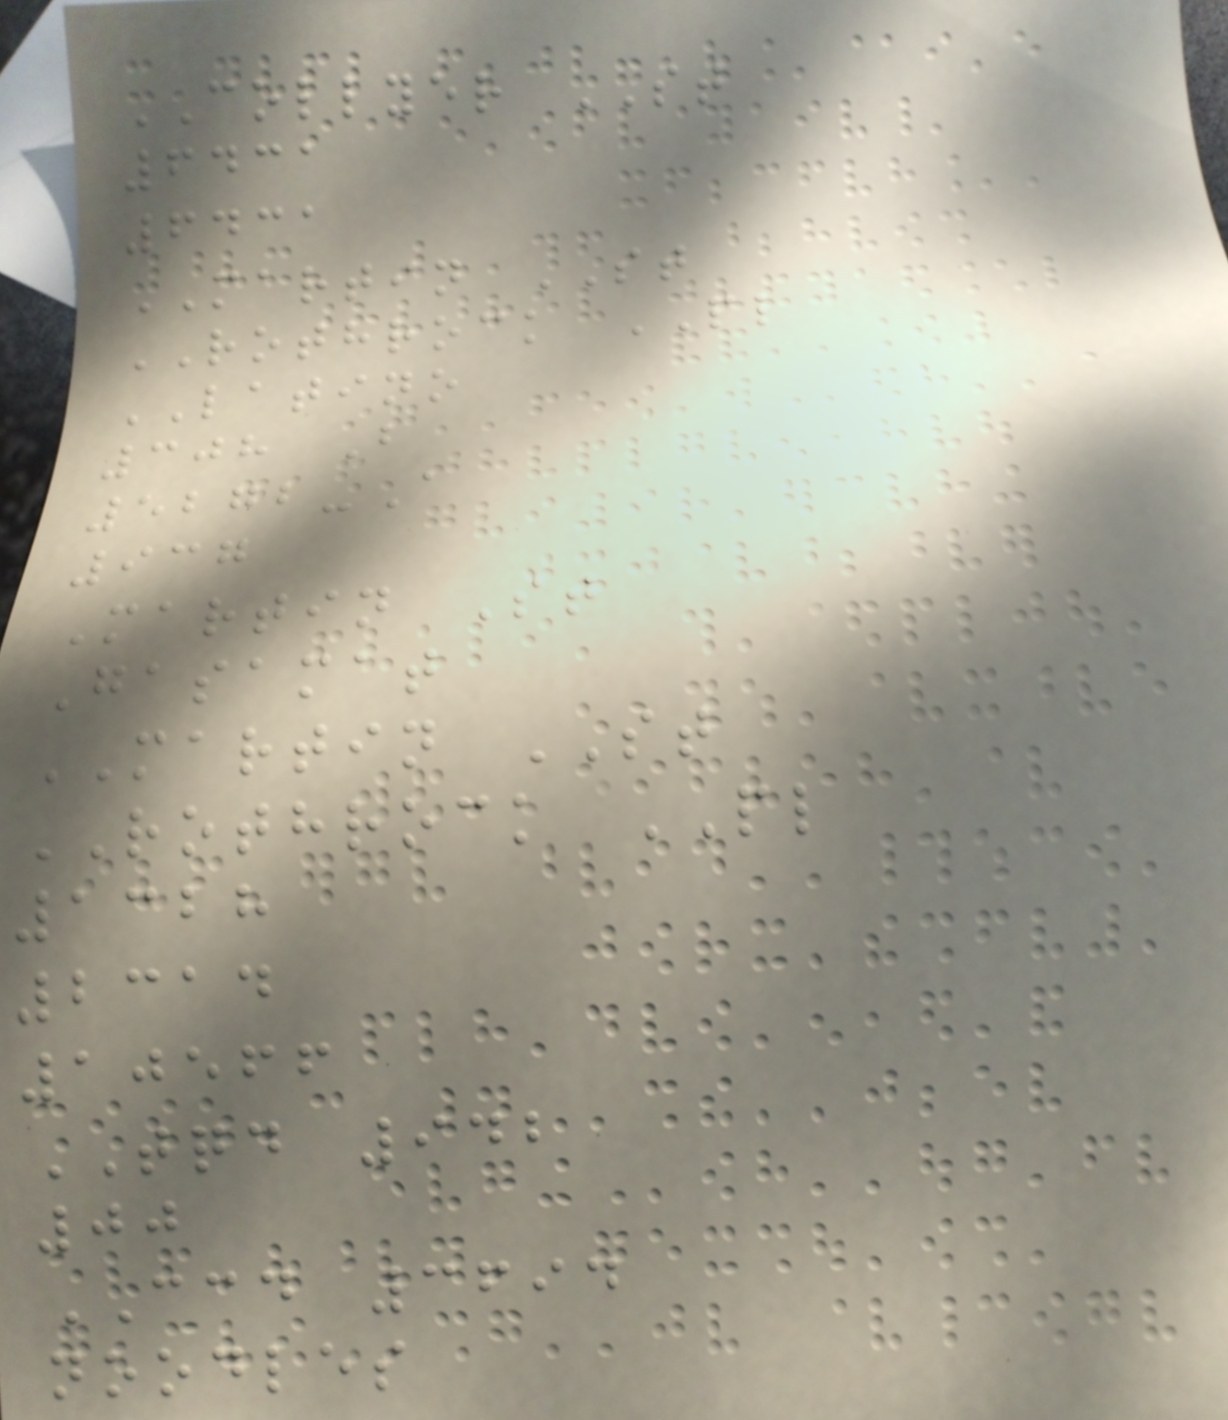COLLYER ST
6431
6431
MARTIN ST
ROTHROCK PL
LATINO
308 B
5272-A
937
Martin St
Gasamat
MARTIN ST
ROTHROCK PL
1328
2314
10566
TQD 942
00
CCD 3694
noodles
